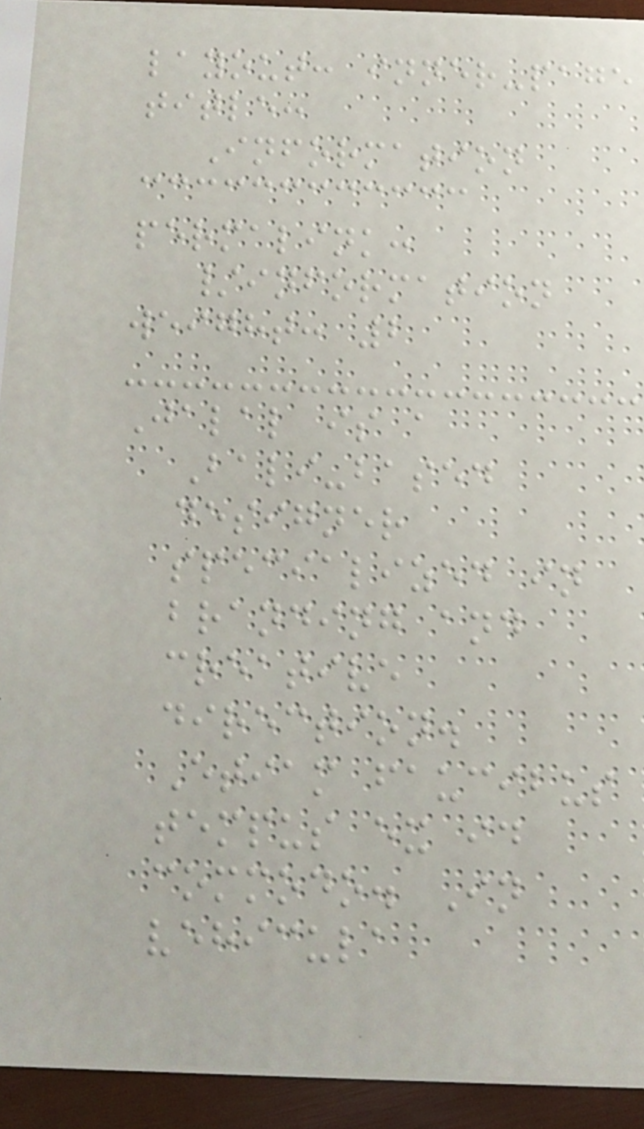layout: inner-page
title:
Information
permalink:
/information
weight: 2
Jalal is a
Bali-based
designer
specialized in
branding and
creative
direction.
Etiam faucibus
tempus ex id
commodo. In
vehicula
